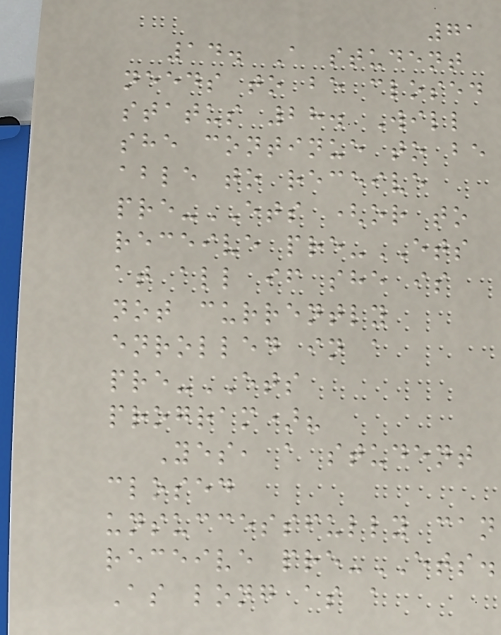71
14. A student
needs to be closed
status 28. Will
she continue to be
able to receive
pre-ETS (or to
receive pre-ETS
at all if she is
not currently
enrolled in a
pre-ETS
program)?
Yes, a student
closed
unsuccessfully can
receive pre-ETS.
As long as a
